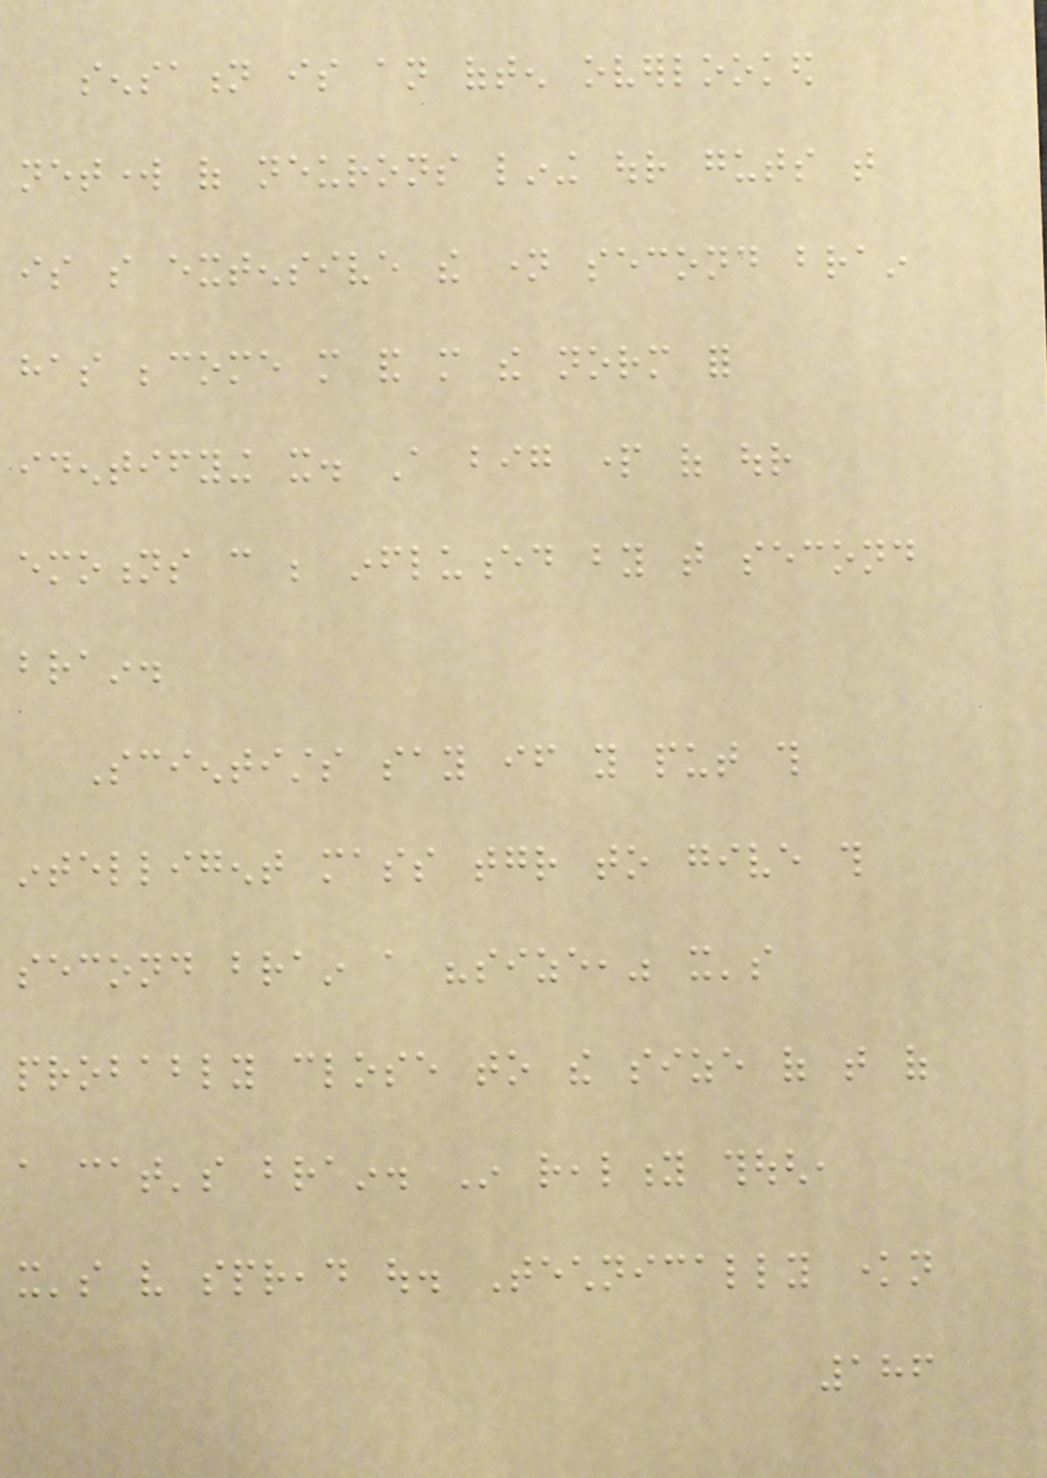sensation is an often overlooked
network of neurons lining our guts that
is so extensive the name second brain
has become more and more the norm for
identifying it. A big part of our
emotions can be influenced by that second
brain.
Scientists say if you put this
intelligent mass together to give this
second brain a "size," it's
probably close to the size of that of
a cat's brain. In reality though,
it's very spread out. Technically known
186
